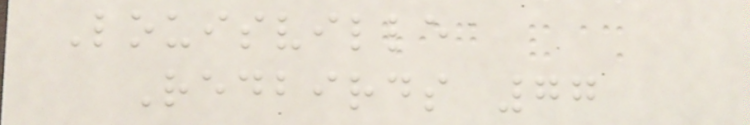Louisville
Redbirds 77
